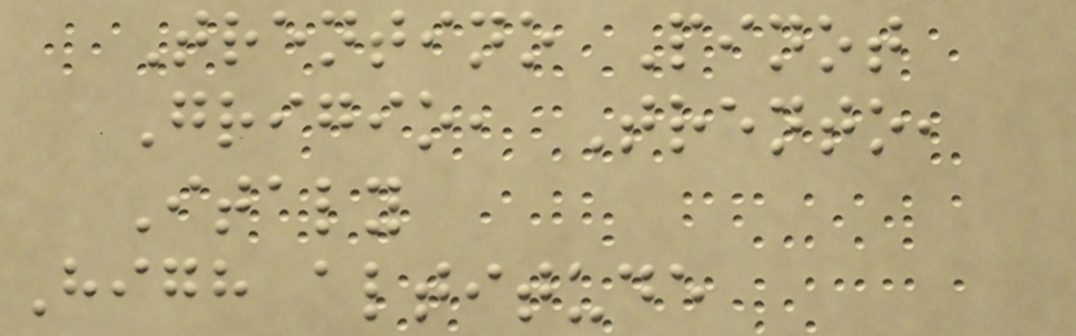Trentino Pinot
Grigio, Trento,
Italy
High altitude
